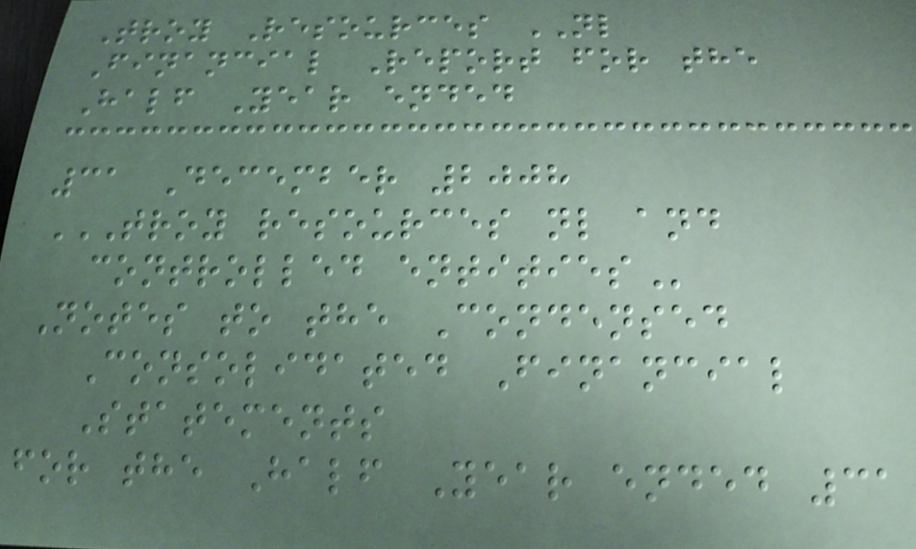Troy Resources NL
Financial Report for the
Half Year ended
31 December 2008
TROY RESOURCES NL AND
CONTROLLED ENTITIES
Notes to the Condensed
Consolidated Financial
Statements
for the Half Year ended 31
